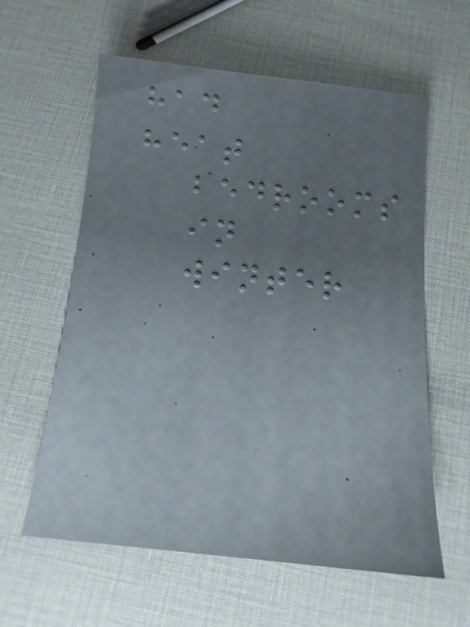had
heat
bedrooms
in
winter
